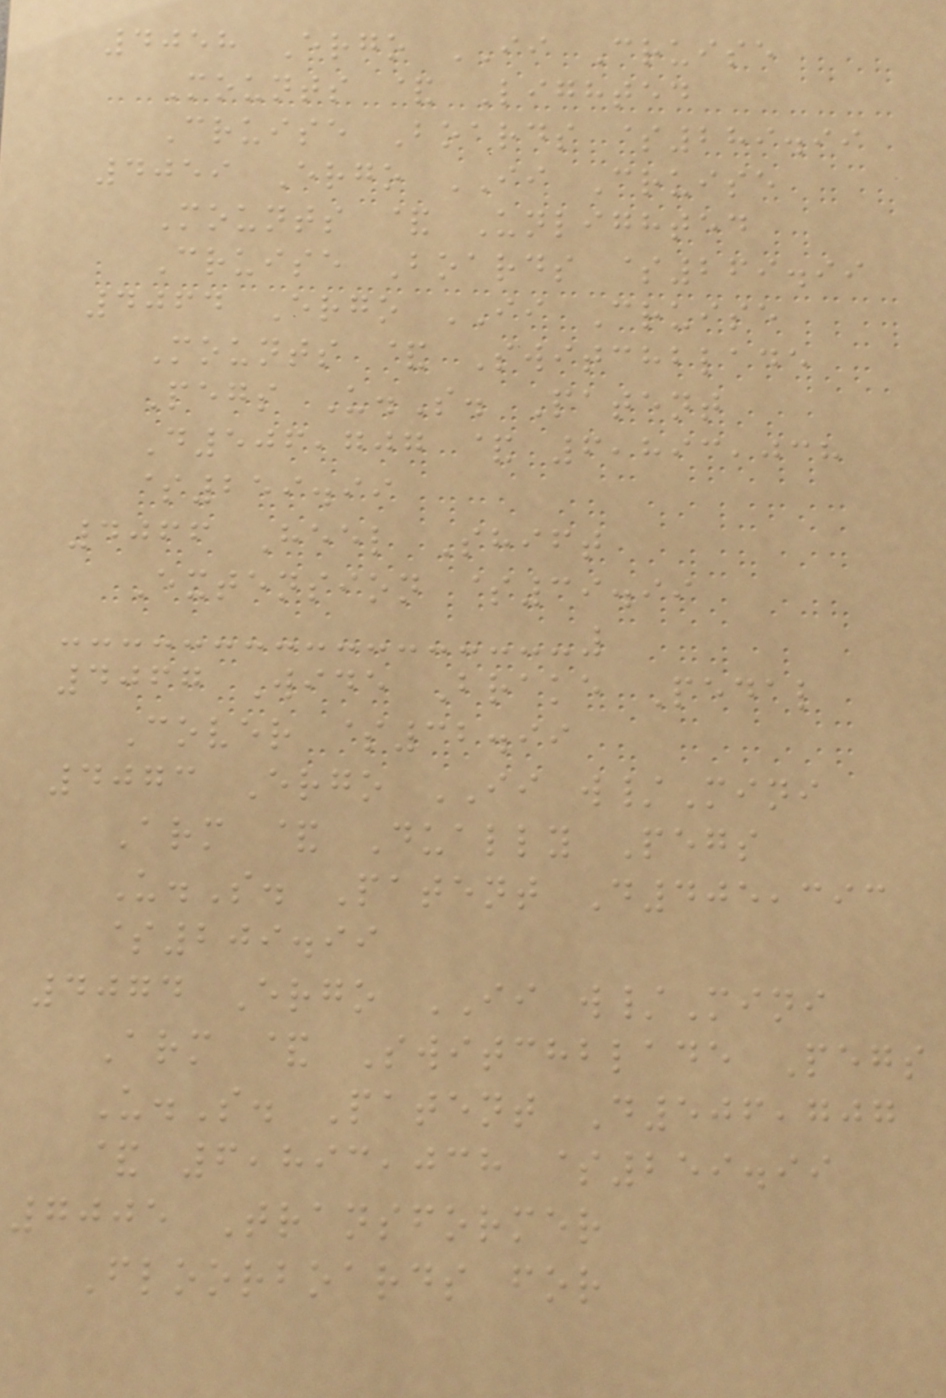4058 Ergo II Cruise
Mounts & Lighted
Cruise Boards $289.99
4059 Ergo II Cruise
Mounts & Unlighted
Cruise Boards $269.99
4064 Ergo II Cruise
Mounts & Switchblade
Pegs U.S. Patent
D506,707 & 6,893,038
$259.99
4066 Heel Shift
Extension $39.99
4067 Wide Brake Pedal
Cover $32.99
4073 Ergo II w/Mini
Arm & Dually Pegs
U.S. Patent D405,393
$209.99
4074 Ergo II w/Mini
Arm & Switchblade Pegs
U.S. Patent D506,707
& 6,893,038 $259.99
7005 Transformer
Floorboards for
